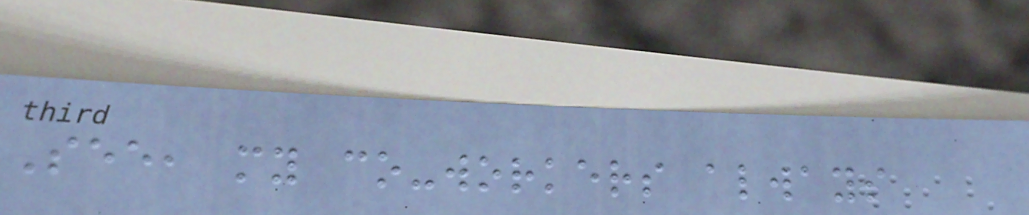See, my co-workers always
